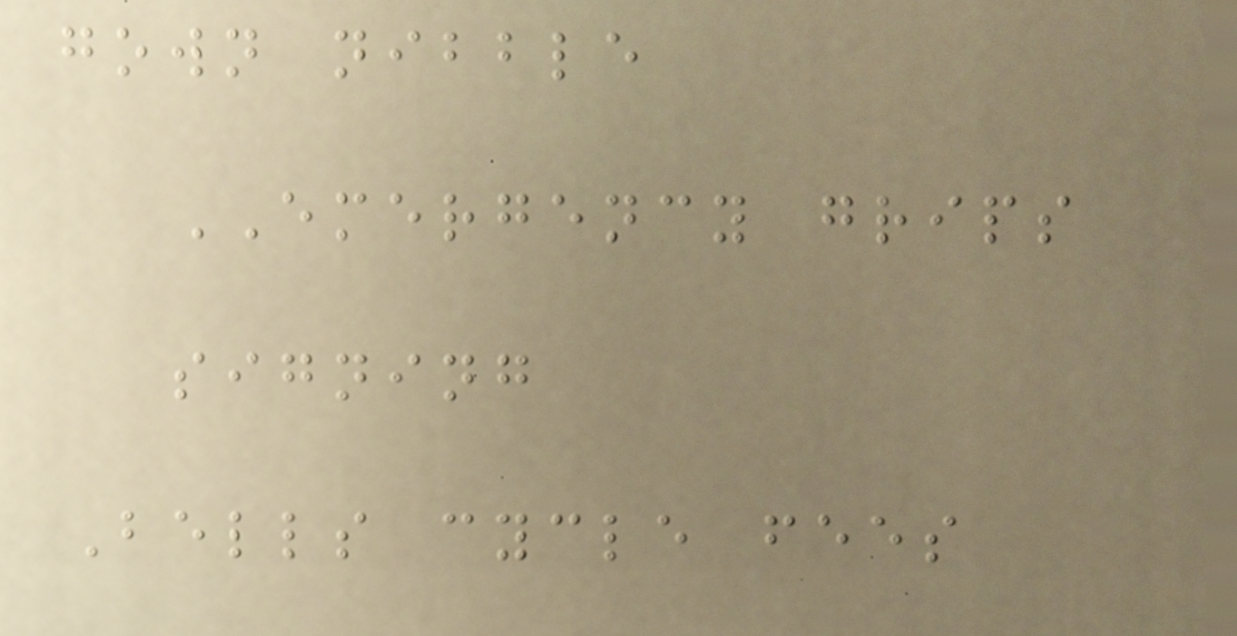gown nibble
EMERGENCY grips
signing
Bells cycle fees
